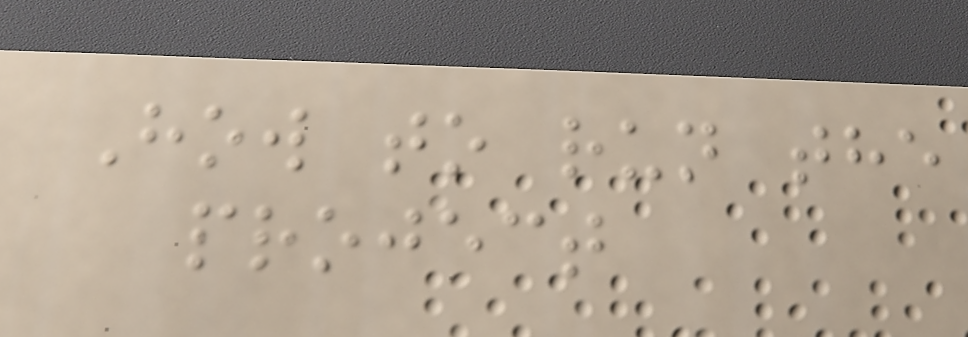How to run the
project
